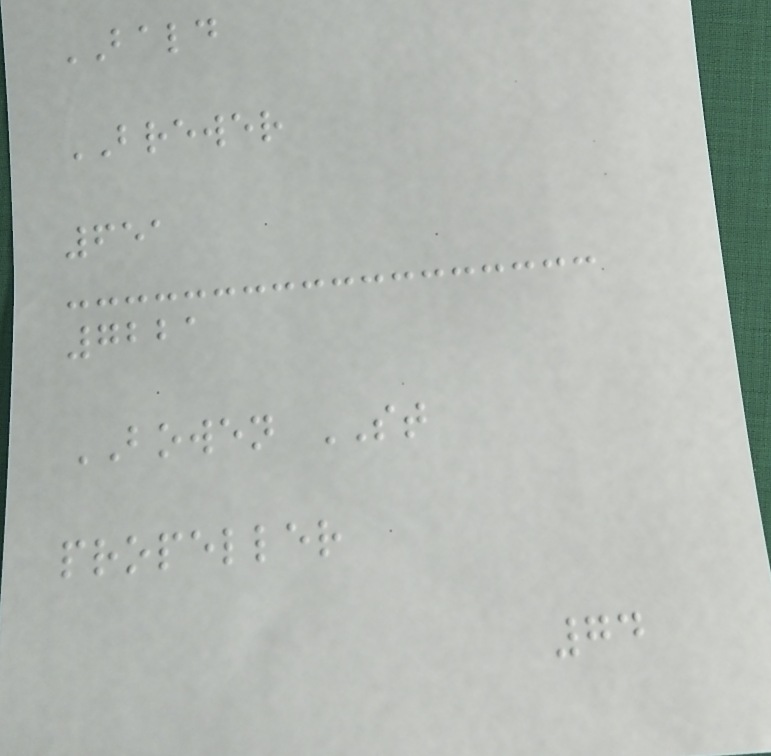BALD
BREWER
651
7221
BOWEN ST
propeller
74
